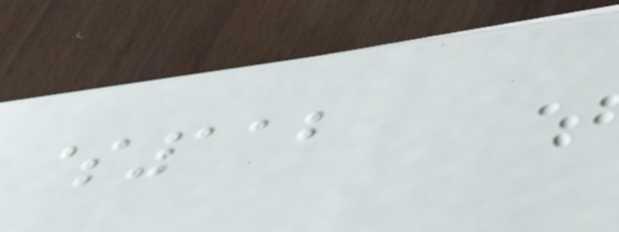$112
